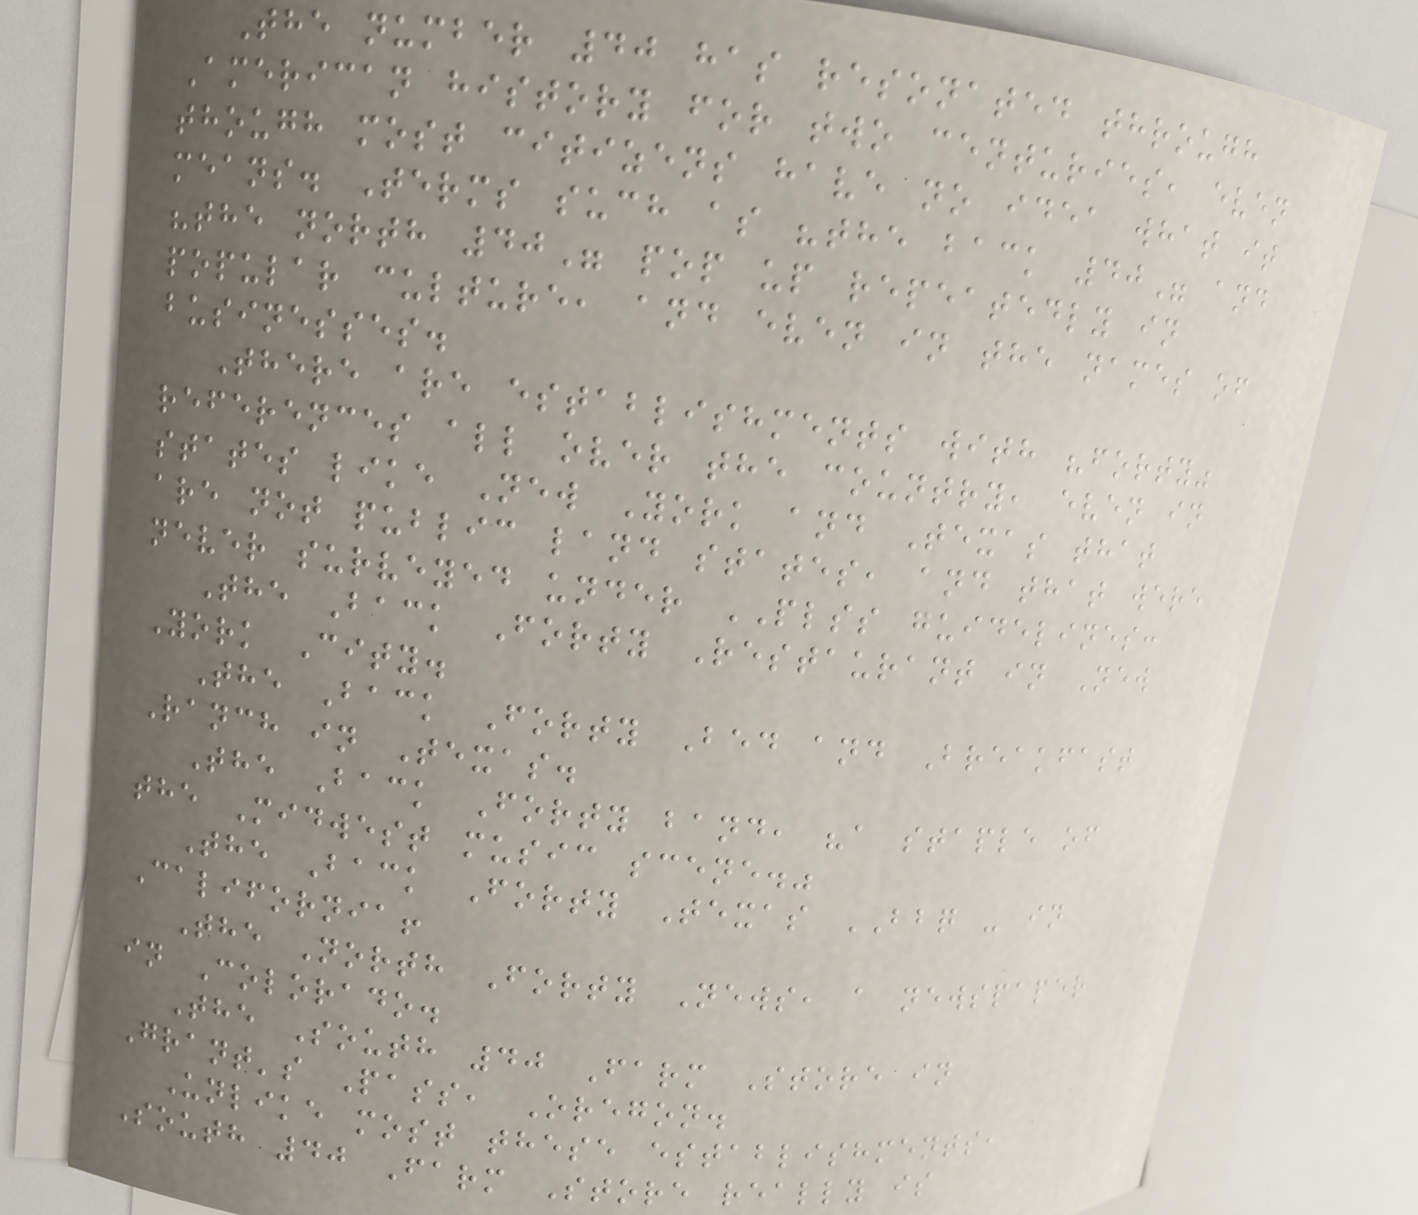The number 40 has resonated through
American history for two centuries, even
though most citizens have no idea what it
means. Terms such as "the back 40" and
"the north 40" pop up repeatedly in
popular culture, and even in the names of
businesses.
There are establishments with "forty"
references all over the country, even in
states like New York and Texas that
are not public land states, and that were
never surveyed under PLSS guidelines:
The Back Forty Restaurant in New
York City.
The Back Forty Bed and Breakfast
Ranch in Texas.
The Back Forty band, "a staple of
the Midwest music scene."
The Back Forty Texas BBQ - in
California!
The North Forty News, a newspaper
in Colorado.
The South 40 Farm Store in
Grant's Pass, Oregon.
Unlike most these establishments,
South 40 Farm Store really is
